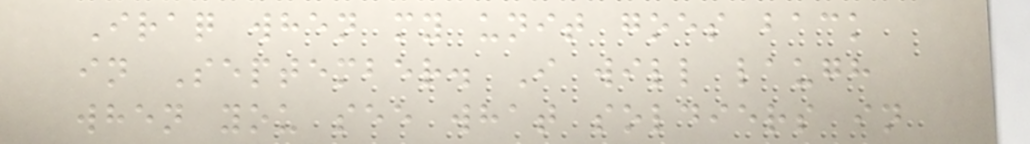Iraq when my unit goes back
in September. I will laugh
when you see what soldiers in
